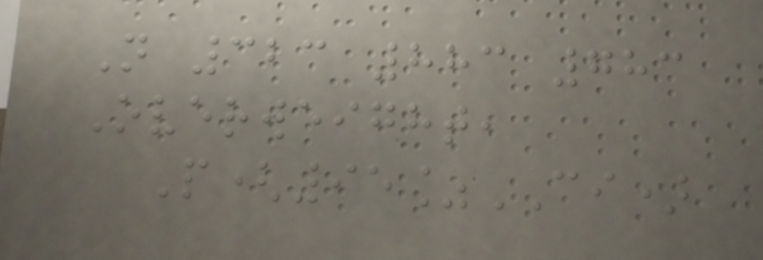N 323 883 783
Overweight,
P(95%CI)
